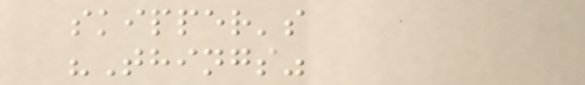skipper's
"Things"
